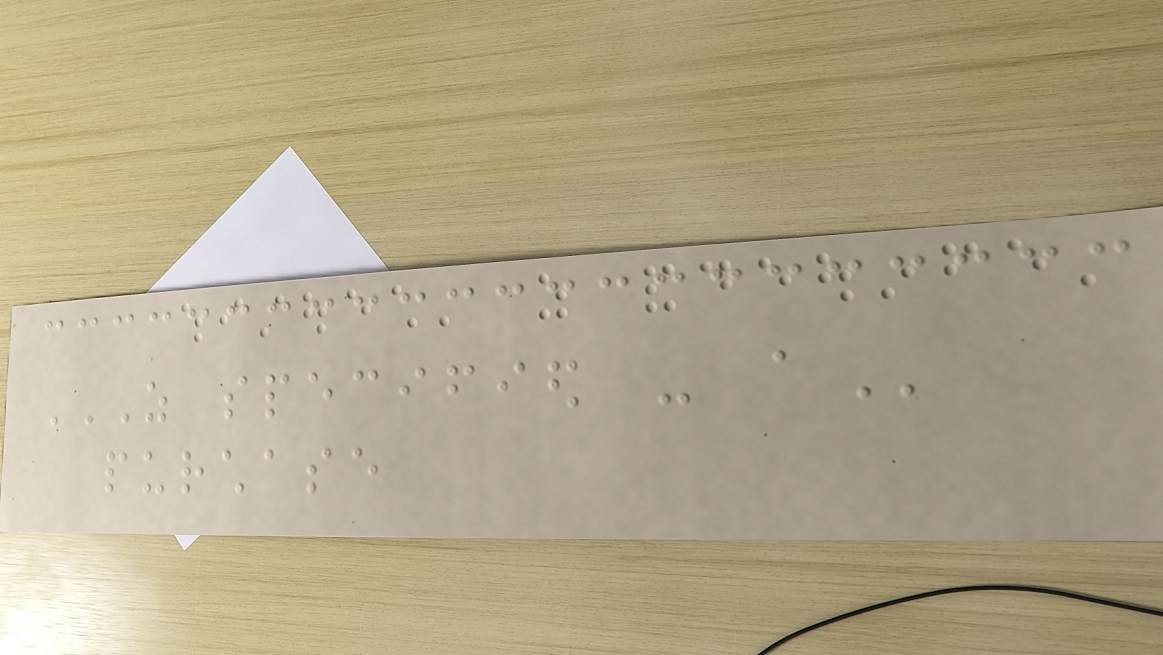AS SPECIFIED - A
purchase
